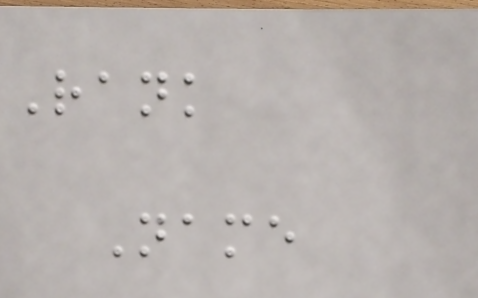Rank
Name
